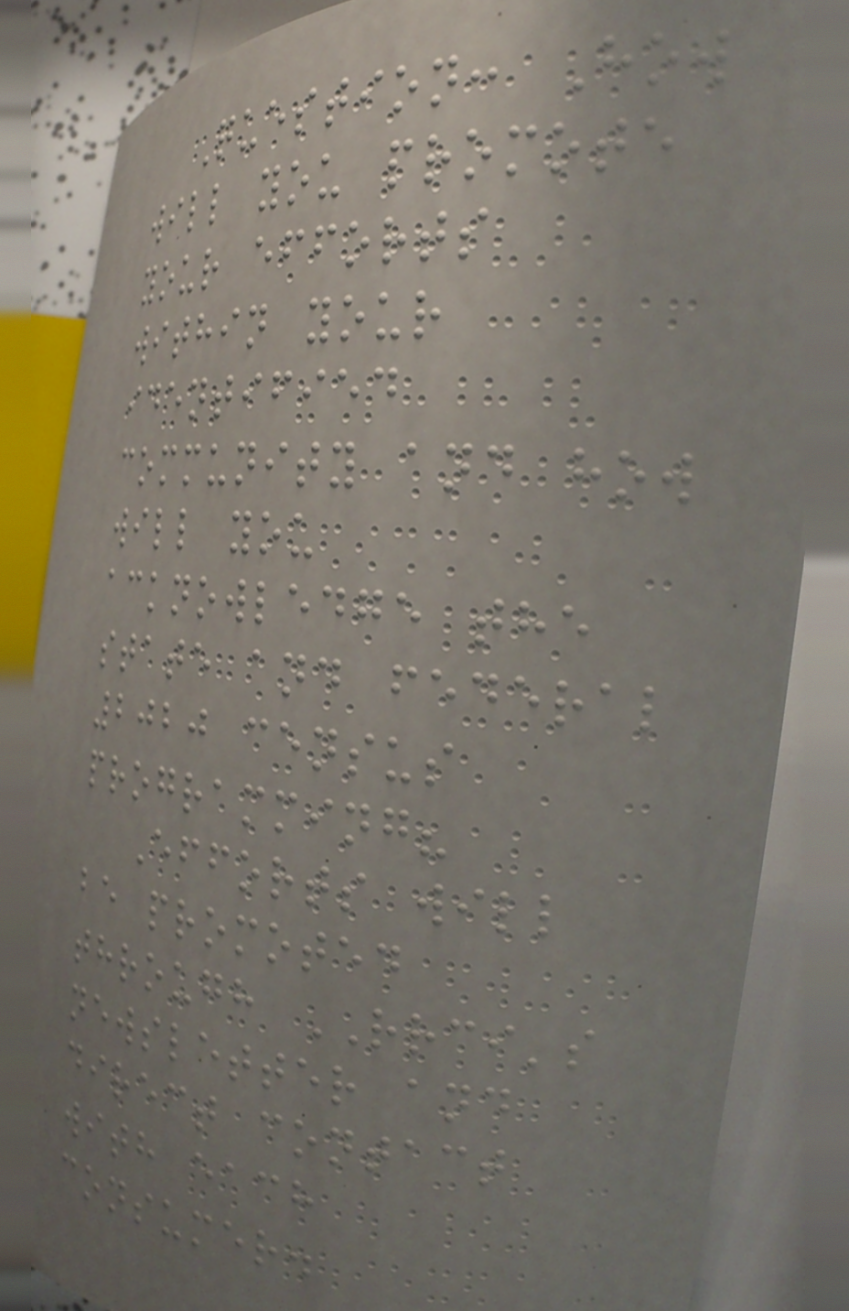Question: How
will you promote
your efforts
within your
identified
community and how
will you
acknowledge the
state and federal
2020 census
programming?
Efforts will
be promoted
through RRCI's
newsletter and
direct contact
with each
consumer.
